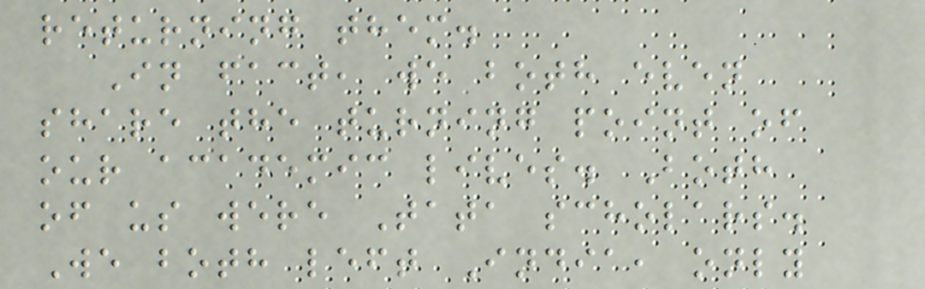returning them.
In fact, we both even
share the turning point of
our academic lives. Both
of us were Tata scholars.
We both left India, only
